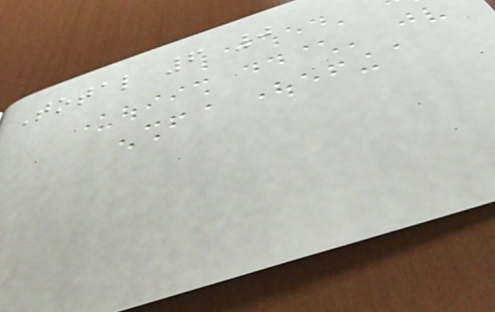Total 6 0
